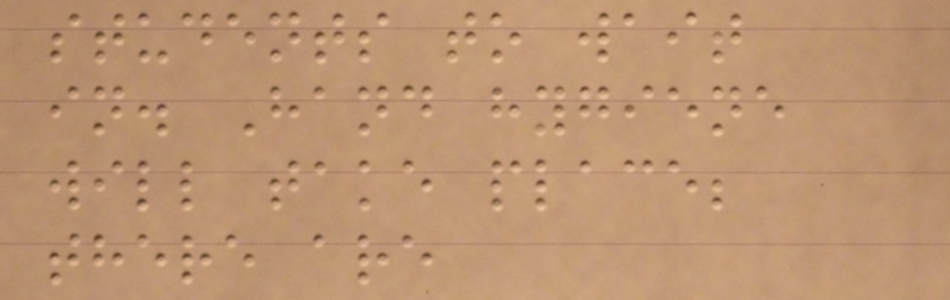students to wait
in. Hand hygiene
will take place;
there are
